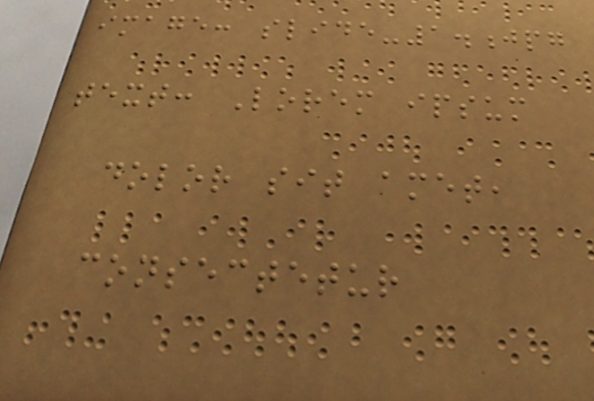image: slide-1.jpg
text: Lorem ipsum
dolor sit amet,
consectetur
